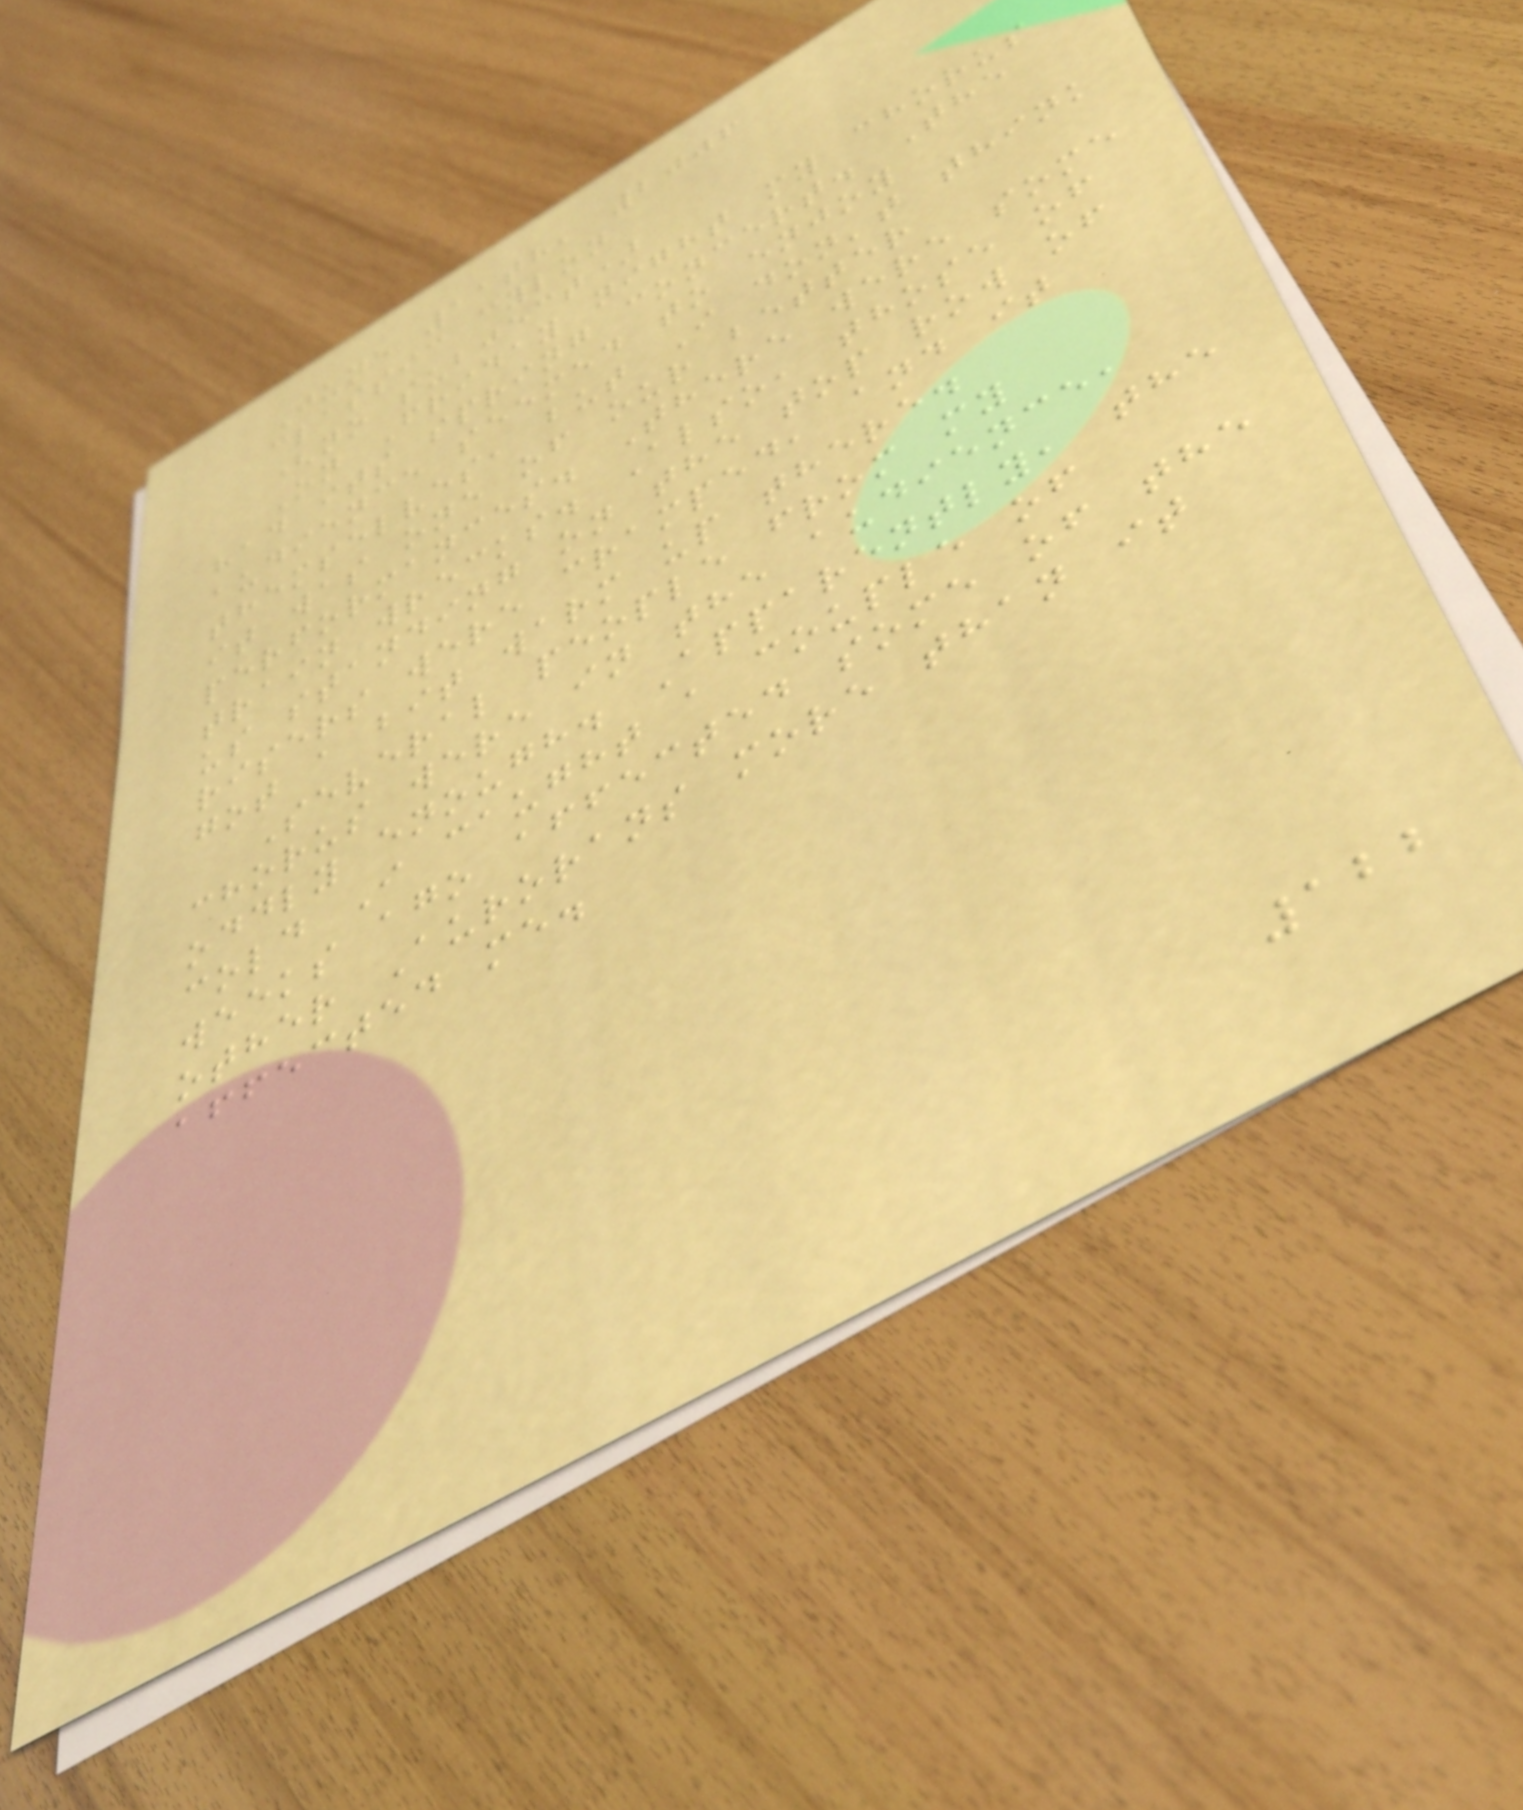June 11th, 2006
classic cylon
(no subject)
On Friday night my chorus
had its spring concert. The
audience seemed to enjoy
themselves, but I don't think
it was one of our better
performances. There were some
train wrecks. Also, those of
us standing on the top row of
risers were cramped, and it
got a bit warm up there.
Several people from my
chorus were in the audience,
oddly enough. Apparently, the
cold I caught a couple of
weeks ago affected some of the
other Aurorans more than it
affected me.
122
